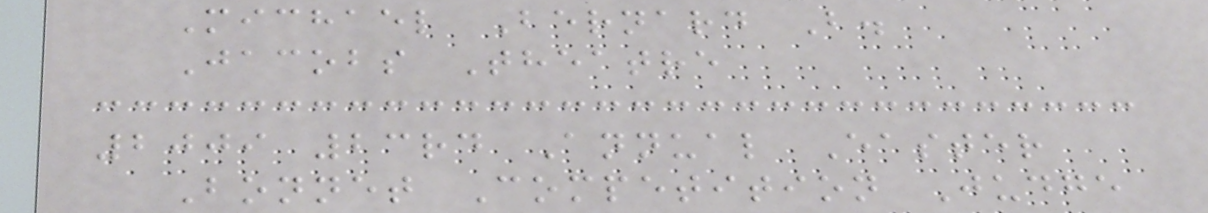Michael Bernard B.
Jacobs Theatre
2009 23rd Annual Easter
Bonnet Competition Judge
